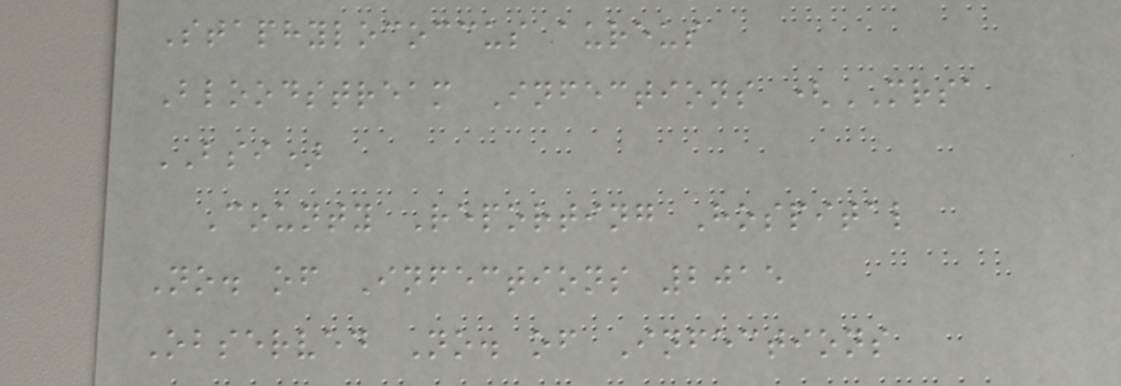Staphylococcus aureus
Bloodstream Infections (MRSA
BSI)
County Reporting Hospital
No. of Infections 2015
Observed No. of Infections
